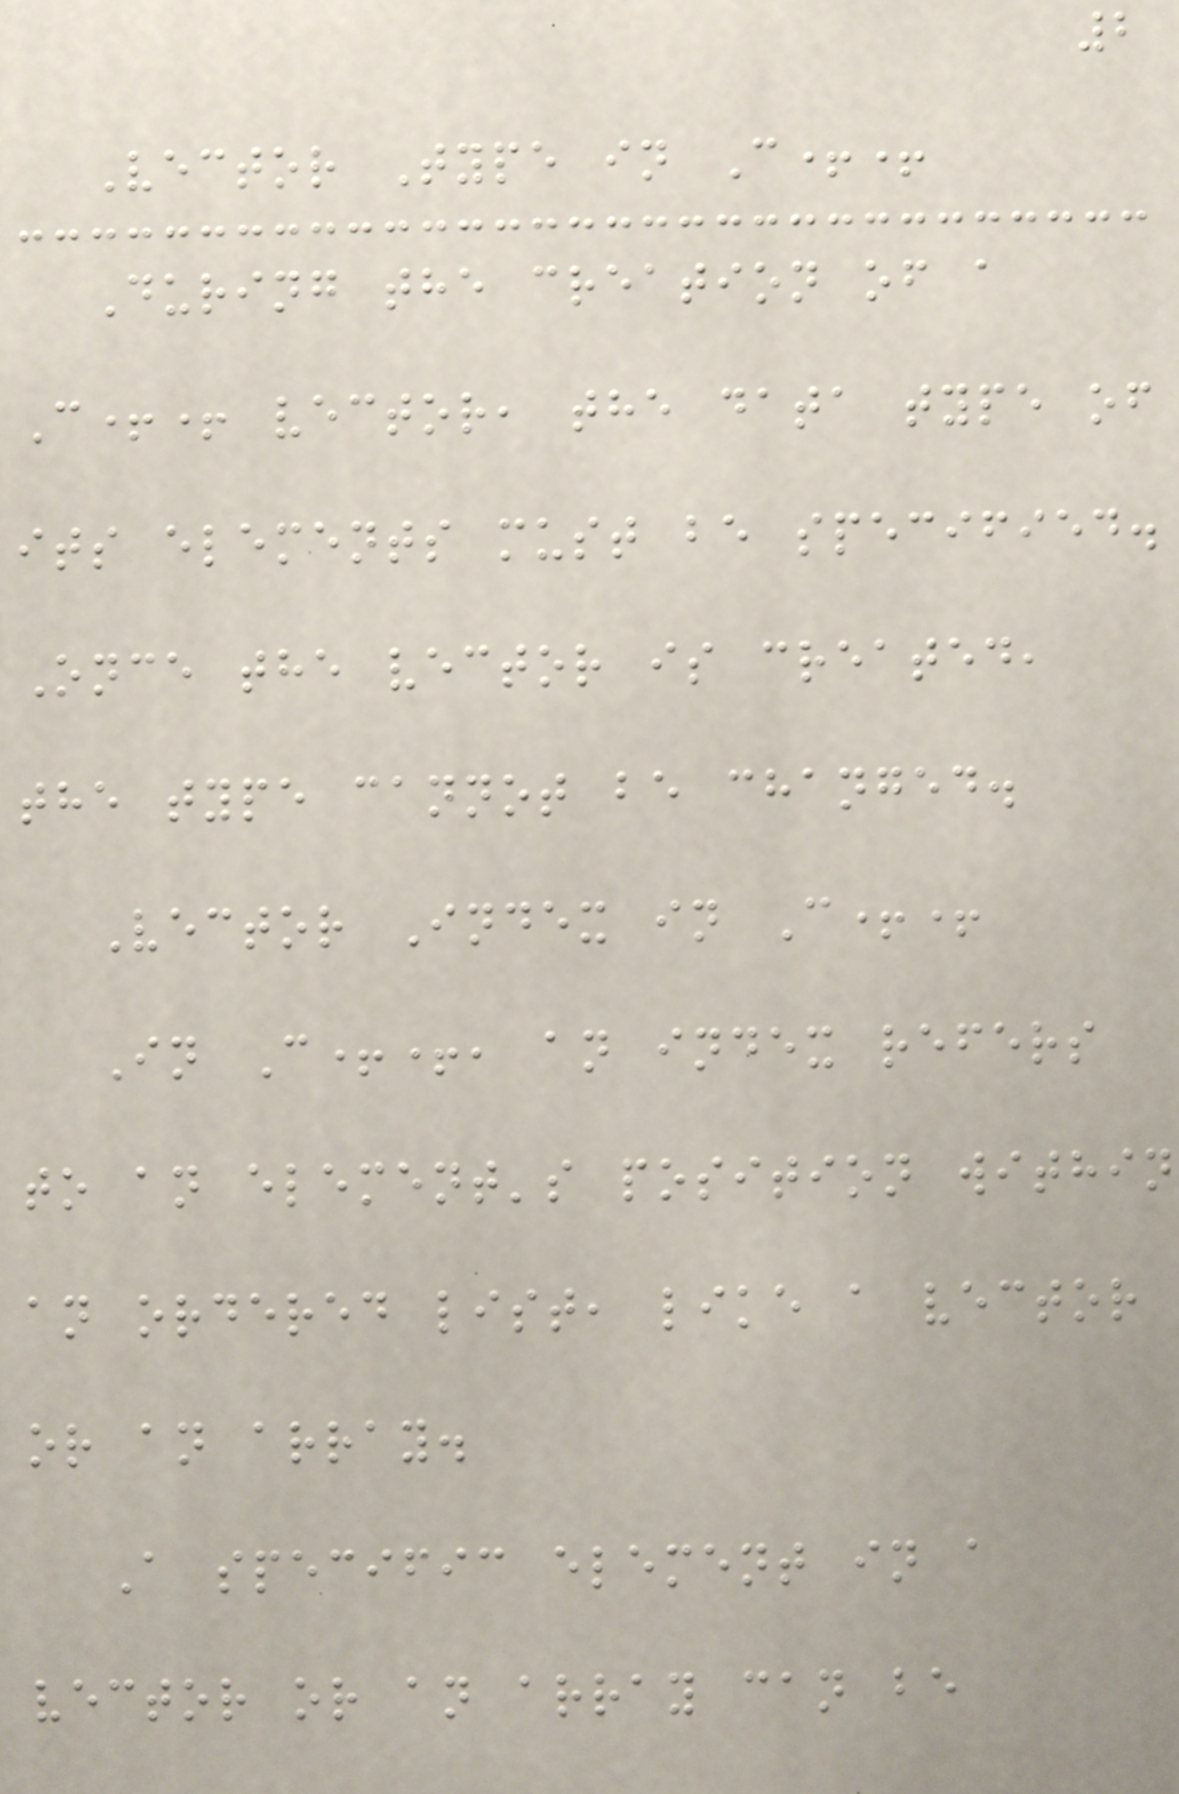2
Vector Type in C++
During the creation of a
C++ vector, the data type of
its elements must be specified.
Once the vector is created,
the type cannot be changed.
Vector Index in C++
In C++, an index refers
to an element's position within
an ordered list, like a vector
or an array.
A specific element in a
vector or an array can be
